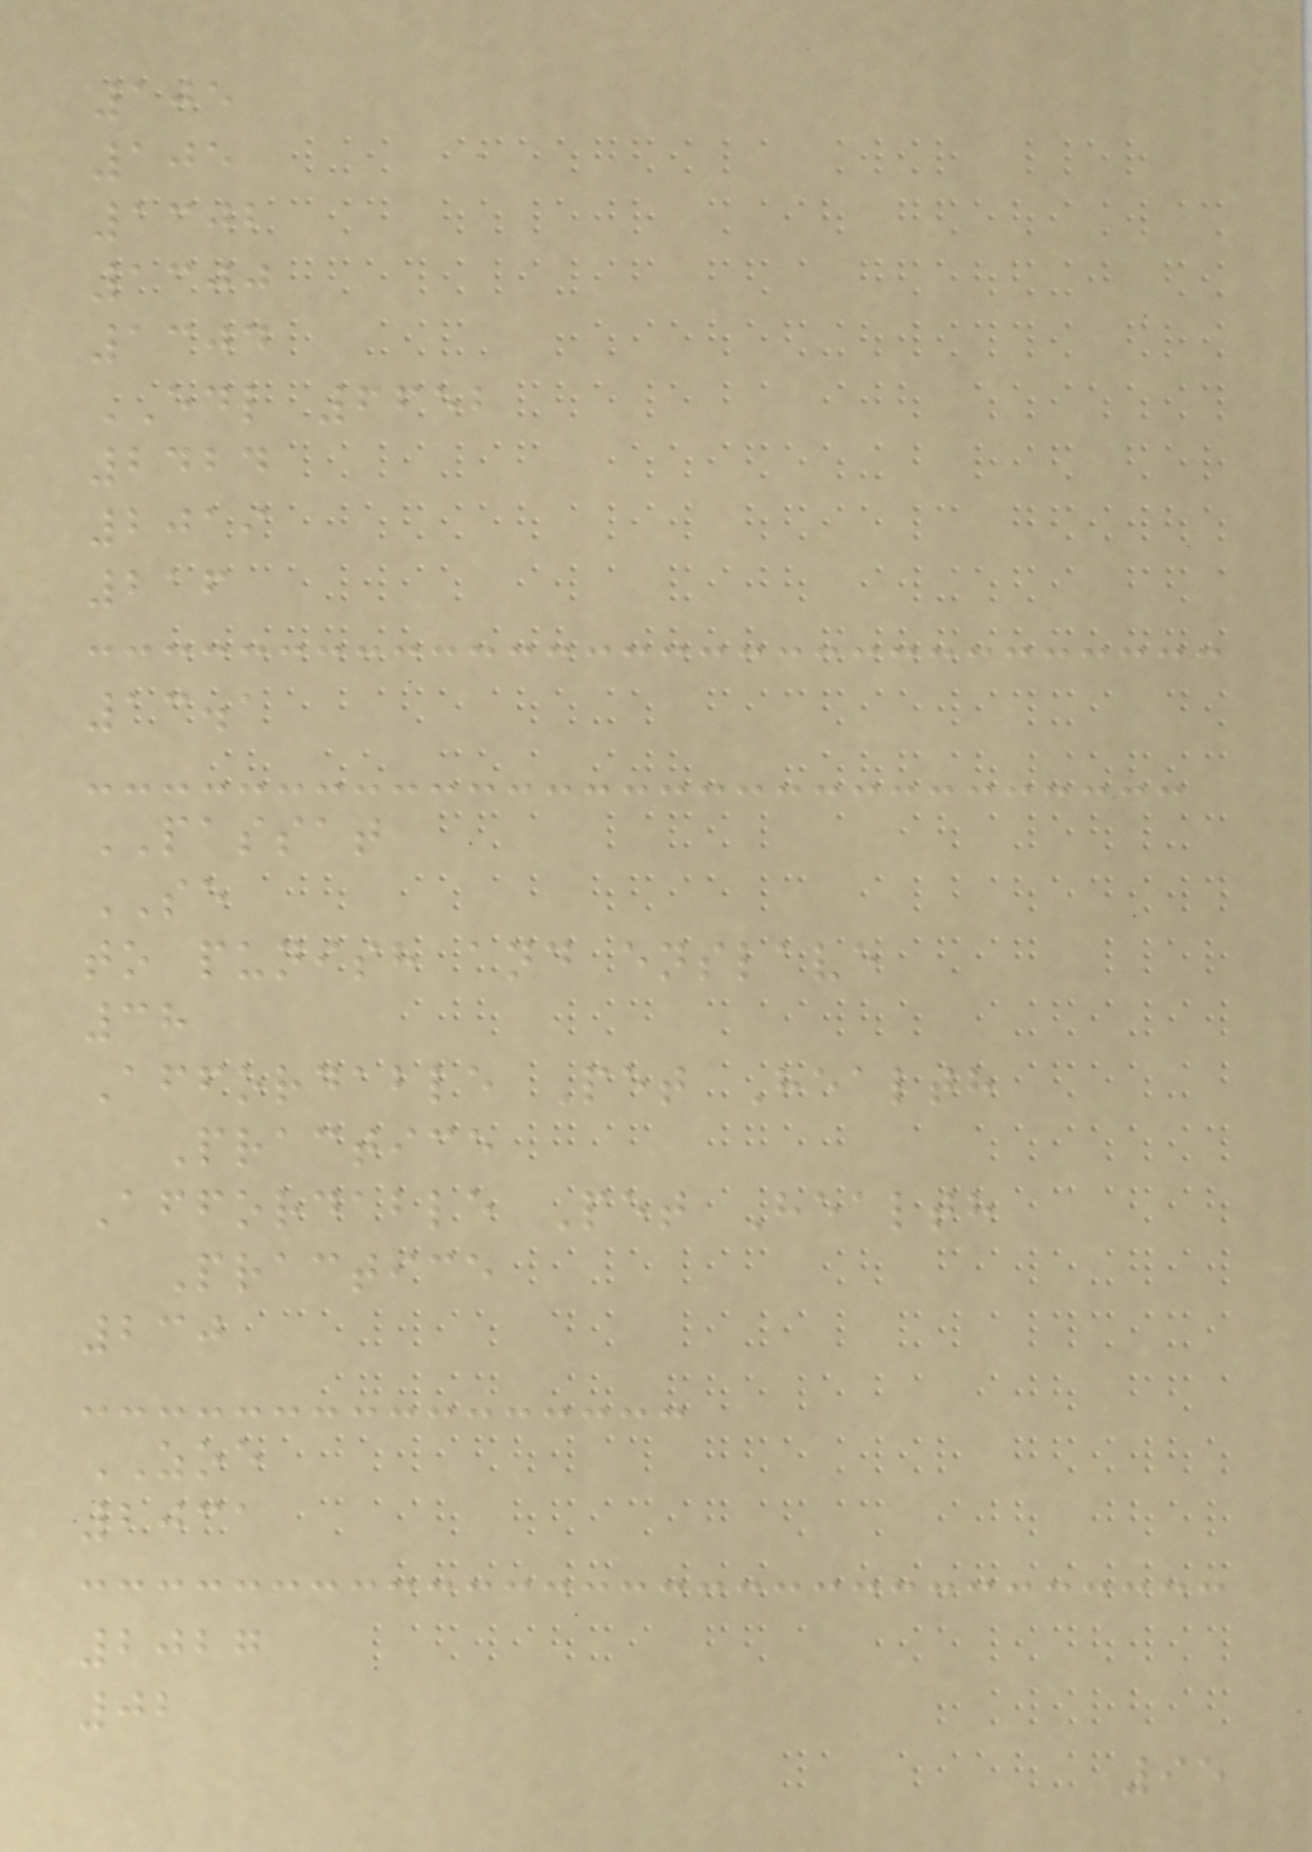105
105
1302
1300
1304
EDL 6652
2424
2019
216
13.1
PASSAT
SE
to punish and enslave
38
Affordable Pet Health
Practice
Affordable Pet Health
Practice
230
ZOE
2031
2027
02
95
